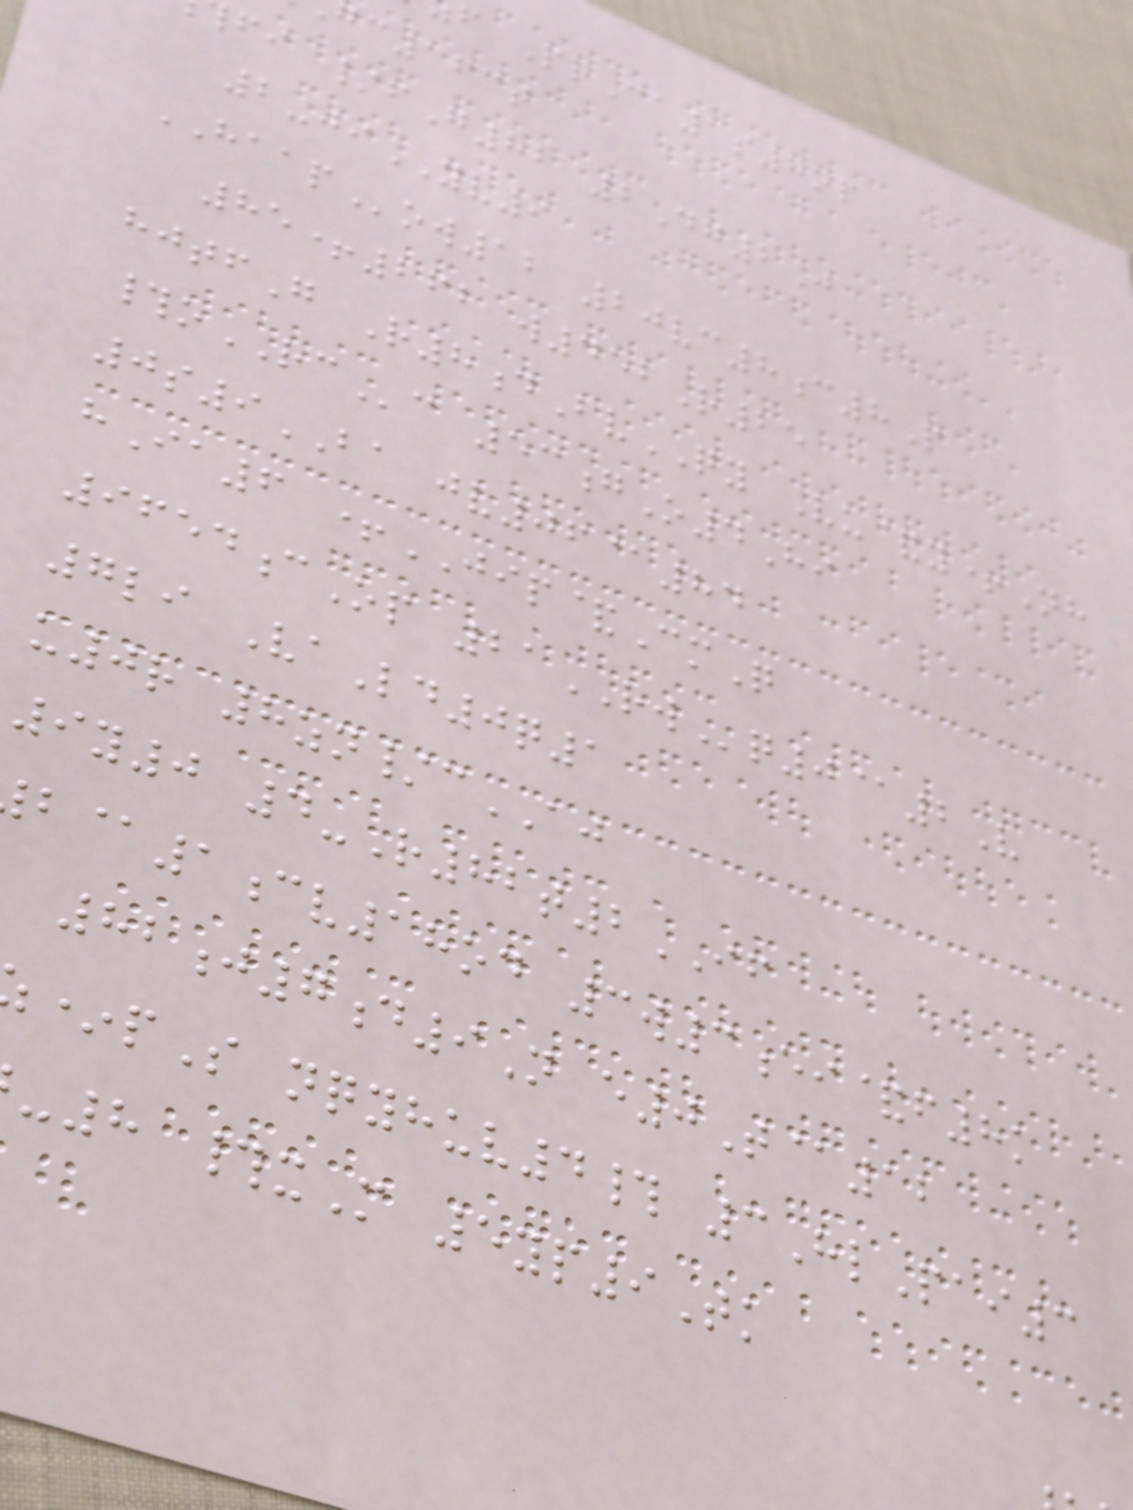f PrCa1s8op
gc163t
fi /fG82 2Dg2J
2-jiYV9
HAAPow12 20vc8c8P
85+262 w452R25
hjtfG R8dBvQY Vu&y+Nh
#oRCc 53gO4Hi
0s9BA jv06@84
hIa6 +JIP&CmQ
9654cOp 21RWq0@2V
7li VaLd0q1
u0r 8zn/cAJ
9y0 4-R82t2IF
@1cv18od 3w3ei&f8k
82j7d9N e0T@12
*pS nqyhuv4# 3HlPai3
-8 #xM 5yp9Tk
